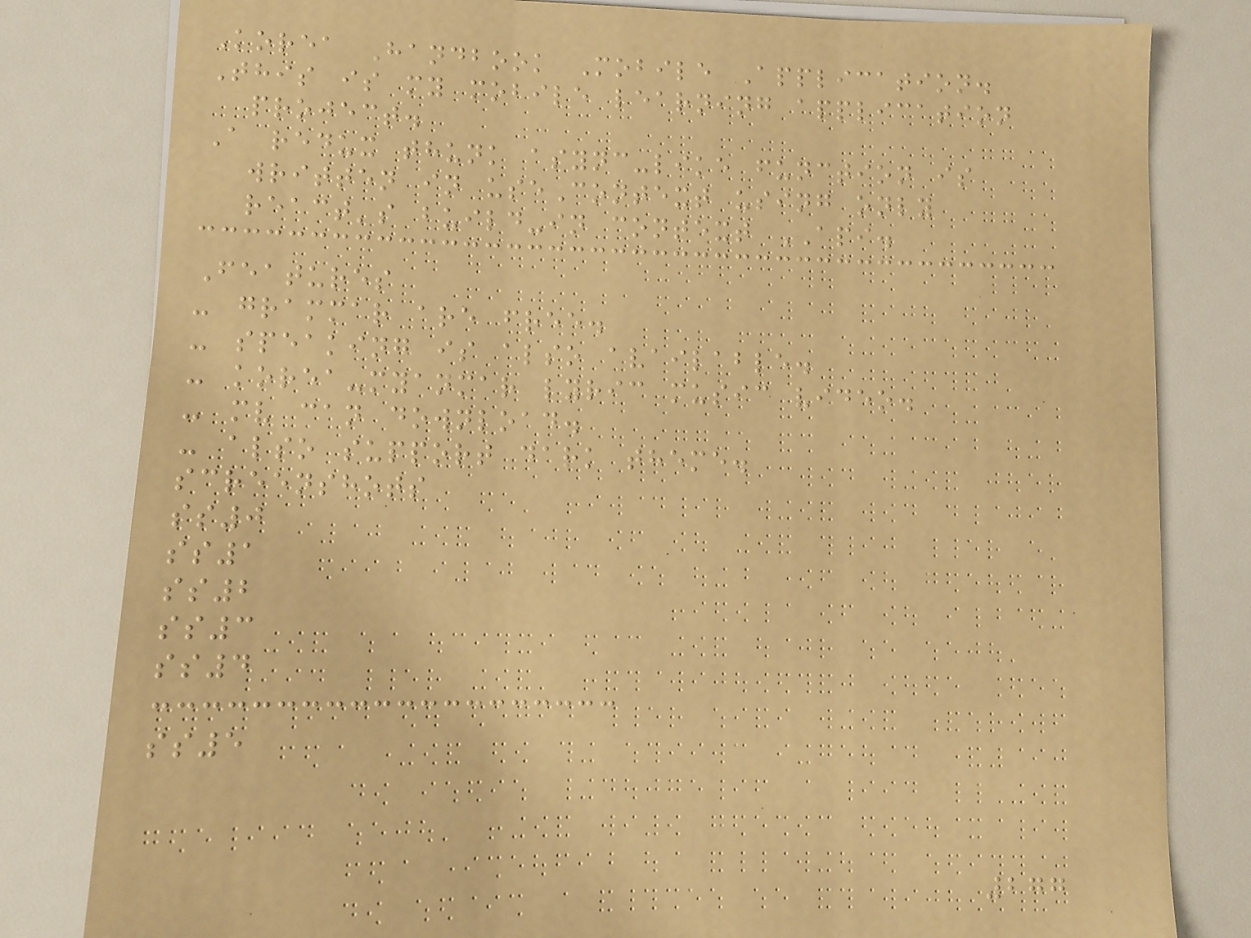Korea Handbook Mobile Application.
This is my mobile learning application
project.
A redux thunk async-like function is
written in useContext using only
react's build-in context API.
Features
- grammar are free.
- speaking is also available.
- korea-myanmar lyric music video.
- mv can download.
- also support dark theme.
screenshots
ss0
ss1
ss2
ss3
ss4
ss5
277
